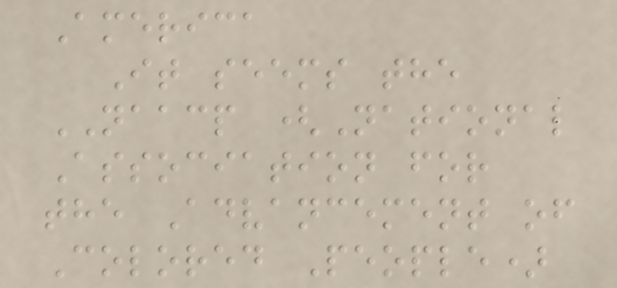America
It seems the
NAACP (National
Association for
the Advancement of
Colored People)
